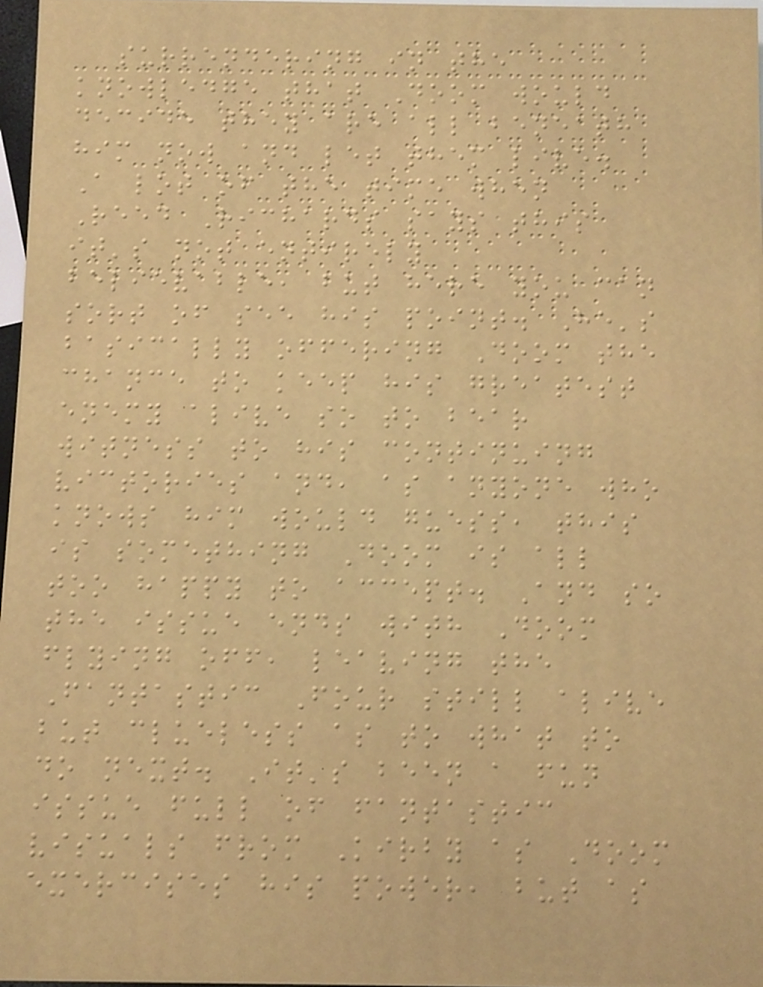surrendering in the
knowledge that Doom would
decide they are all beneath
him now and let them live.
A lot of the time when
Reed Richards says this
it's not entirely
believable, but here you can
sort of see his point. He's
basically offering Doom the
chance to keep his greatest
enemy alive so to bear
witness to his continuing
victories and, as anyone who
knows him would guess, this
is something Doom is all
too happy to accept. And so
the issue ends with Doom
flying off, leaving the
Fantastic Four still alive
but clueless as to what to
do next. It's been a fun
issue full of fantastic
visuals from Kirby as Doom
exercises his power, but as
